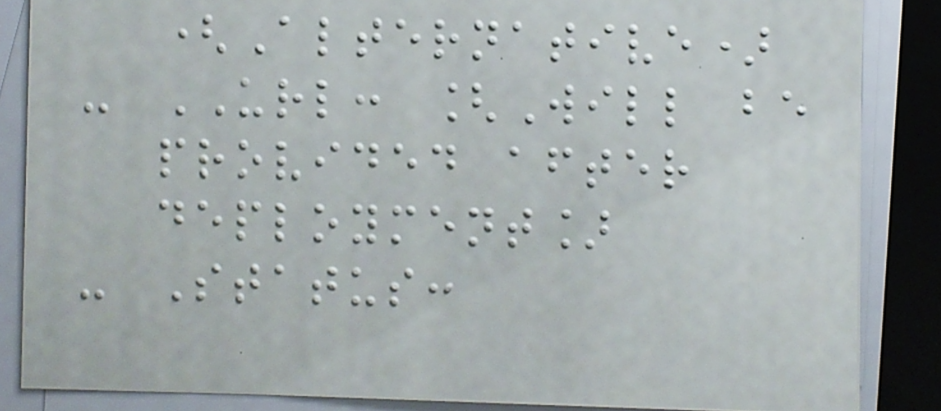(Alternative)
- URL: [Will be
provided after
deployment]
- Status:
